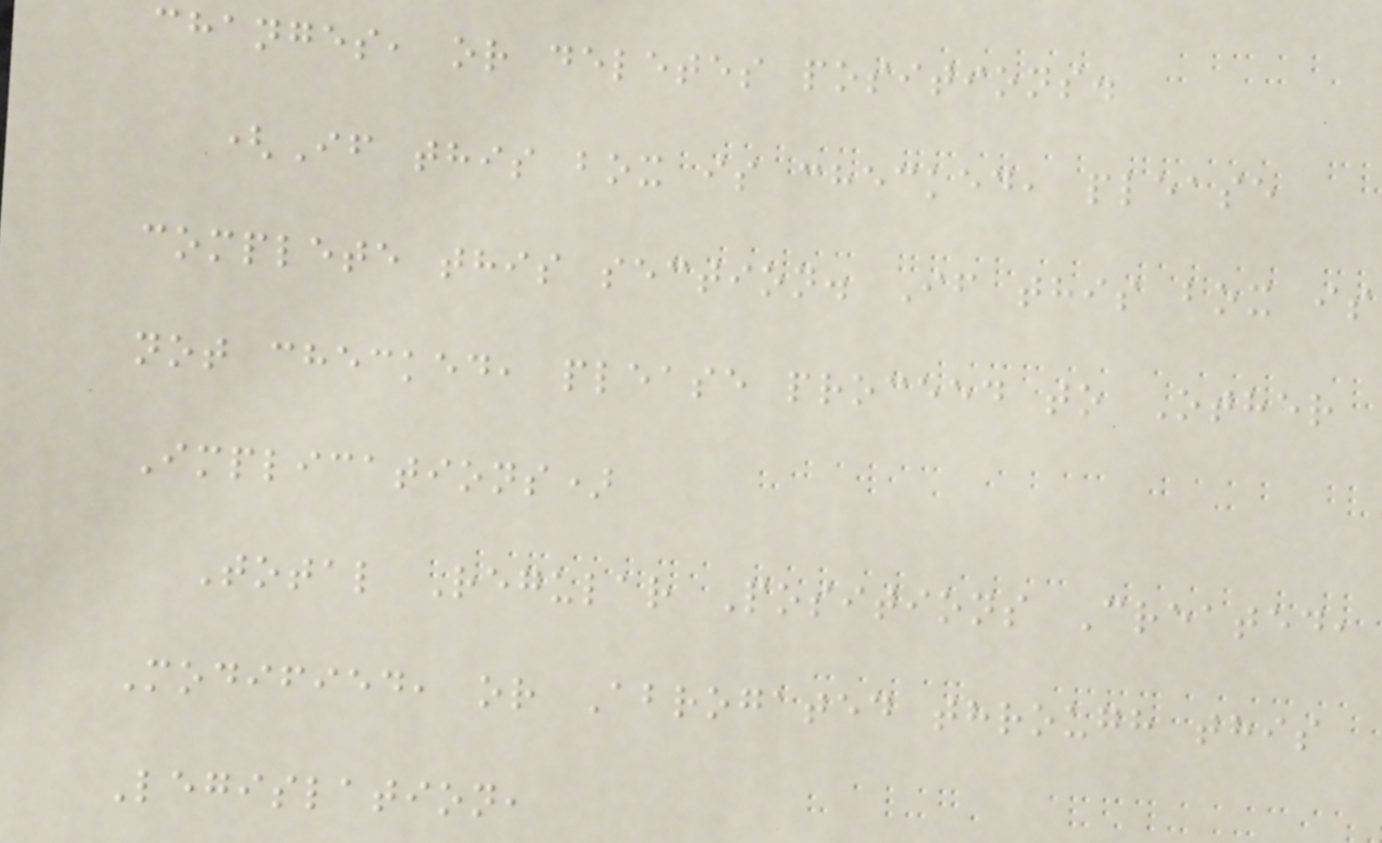changes, or deletes positions.
(If this box is checked, please
complete this section. If this box is
not checked, please proceed to Other
Implications)
Total Regular Positions Created,
Modified, or Abrogated through this
Legislation,
